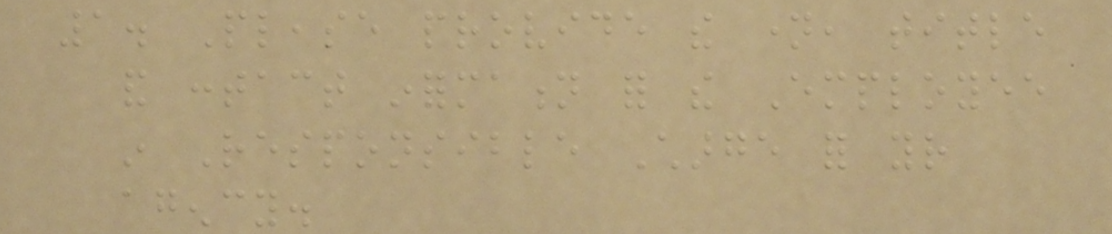1. Please provide the name, title
and contact information for the Employee
in Responsible Charge for your
agency.
